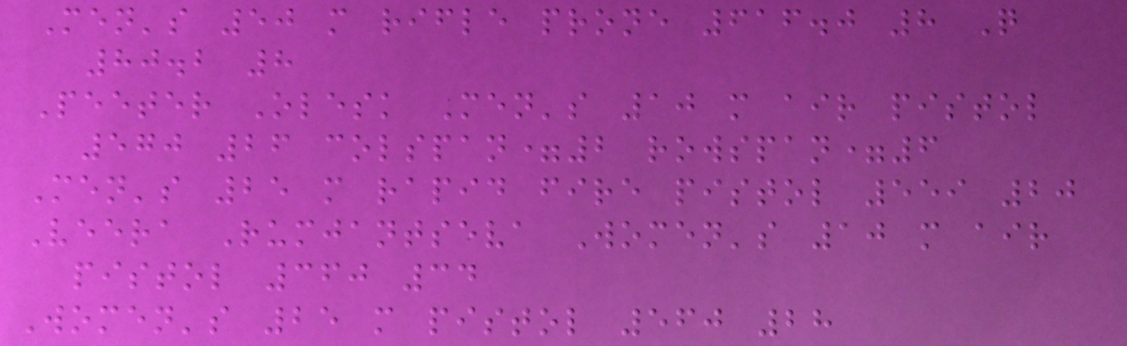Men's 50 m rifle prone 616.0 8 Q
80.2 8
Peeter Olesk Men's 10 m air pistol
570 26 colspan=2 rowspan=6
Men's 25 m rapid fire pistol 559 20
Veera Rumjantseva Women's 10 m air
pistol 360 34
Women's 25 m pistol 560 28
